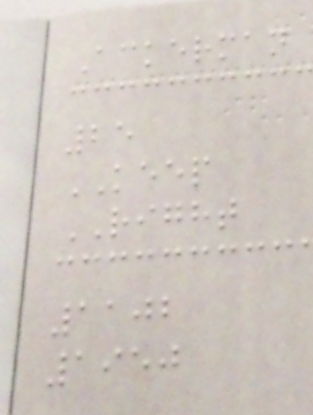Ackerman
25
KEEP
RIGHT
1102
1950
